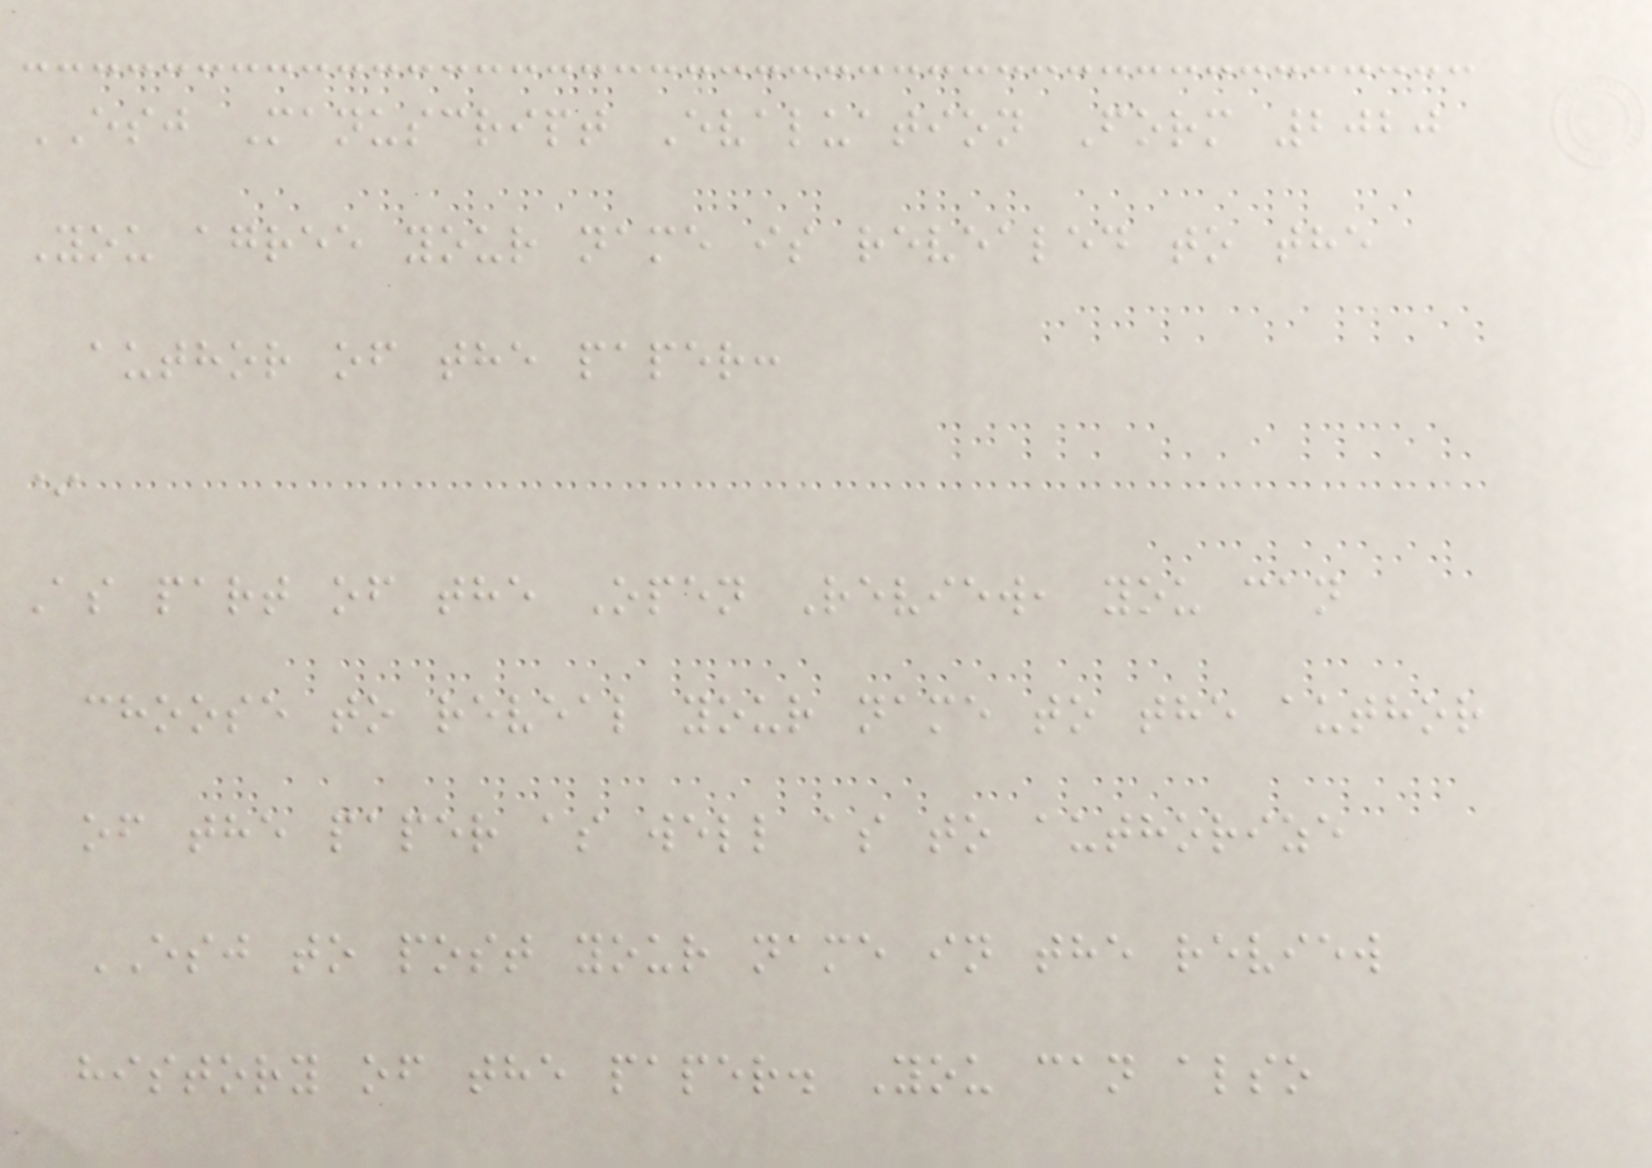ESJ Manuscript Evaluation Form 2020
You agree your name is revealed to the
author of the paper:
*
As part of the Open Review, you can
choose to reveal your name to the author
of the paper as well as to authorize
ESJ to post your name in the review
history of the paper. You can also
